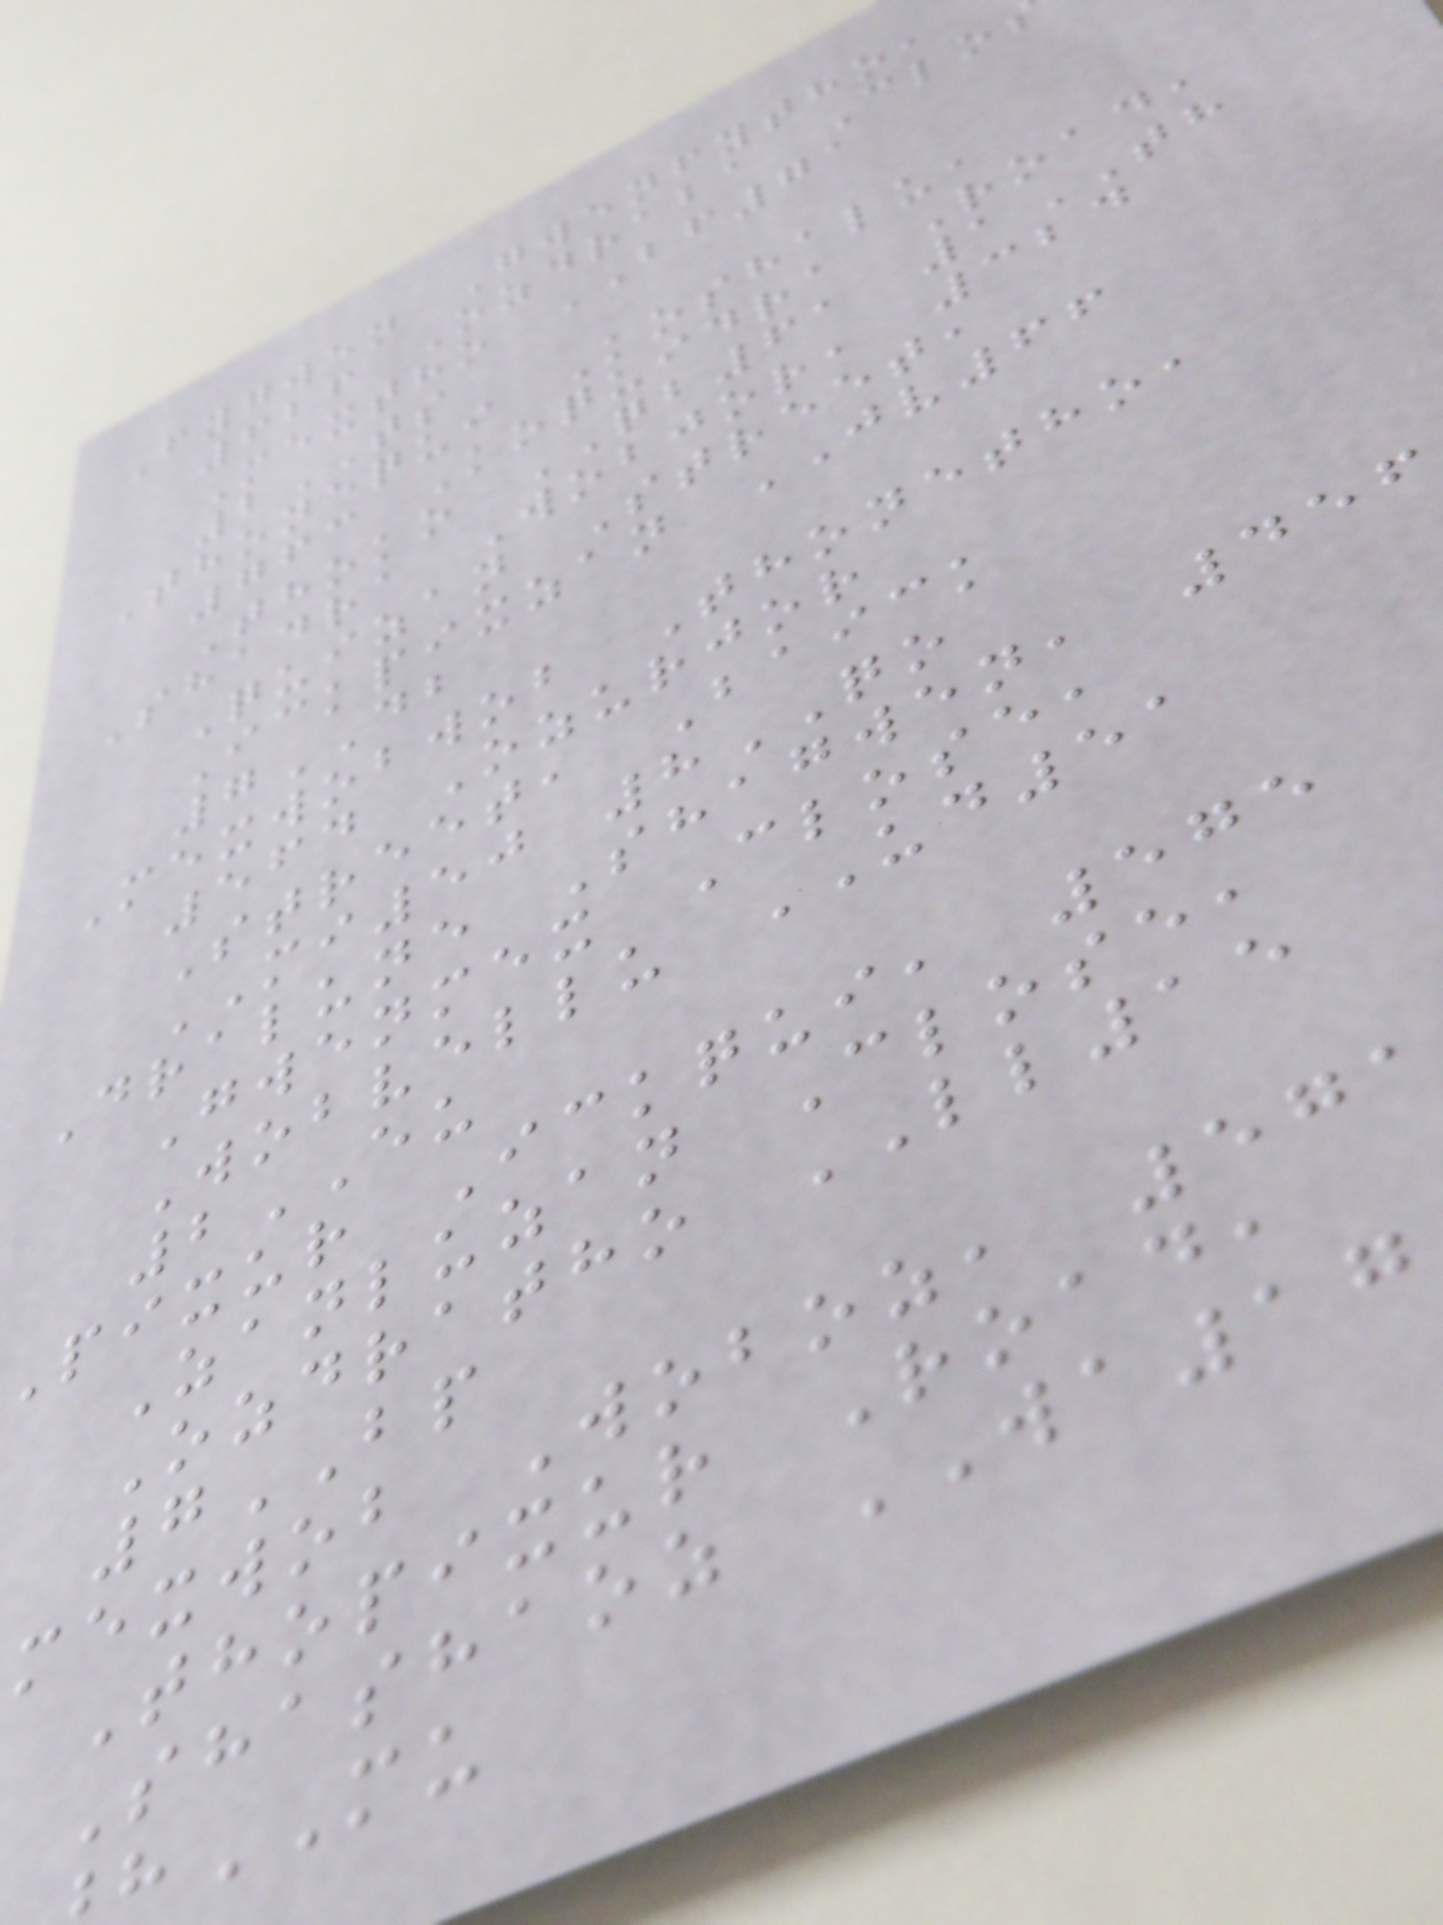Fygwen Gwenfytho,
626 Ozdraba Clo
Mextho BF71
2TS
Thonequi Koshalu,
763 Koquidra Road,
Thoko QB61 1TH
Shadra Wobjor, 324
Quizan Street,
Ickpixzan JV66
7DB
Mexwobwob Thonetho,
564 Ozurjor
Street, Baick
MI50 8QO
Dralune Shagwen, 456
Gwenmex Close,
Wobvellu UD51
2EU
pixur Ickqui, 575
Zanluzan Close,
Ozdratho LL15
7BP
mexwob Woboz, 571
Thopixur Road,
Shashaoz WA17
MU
